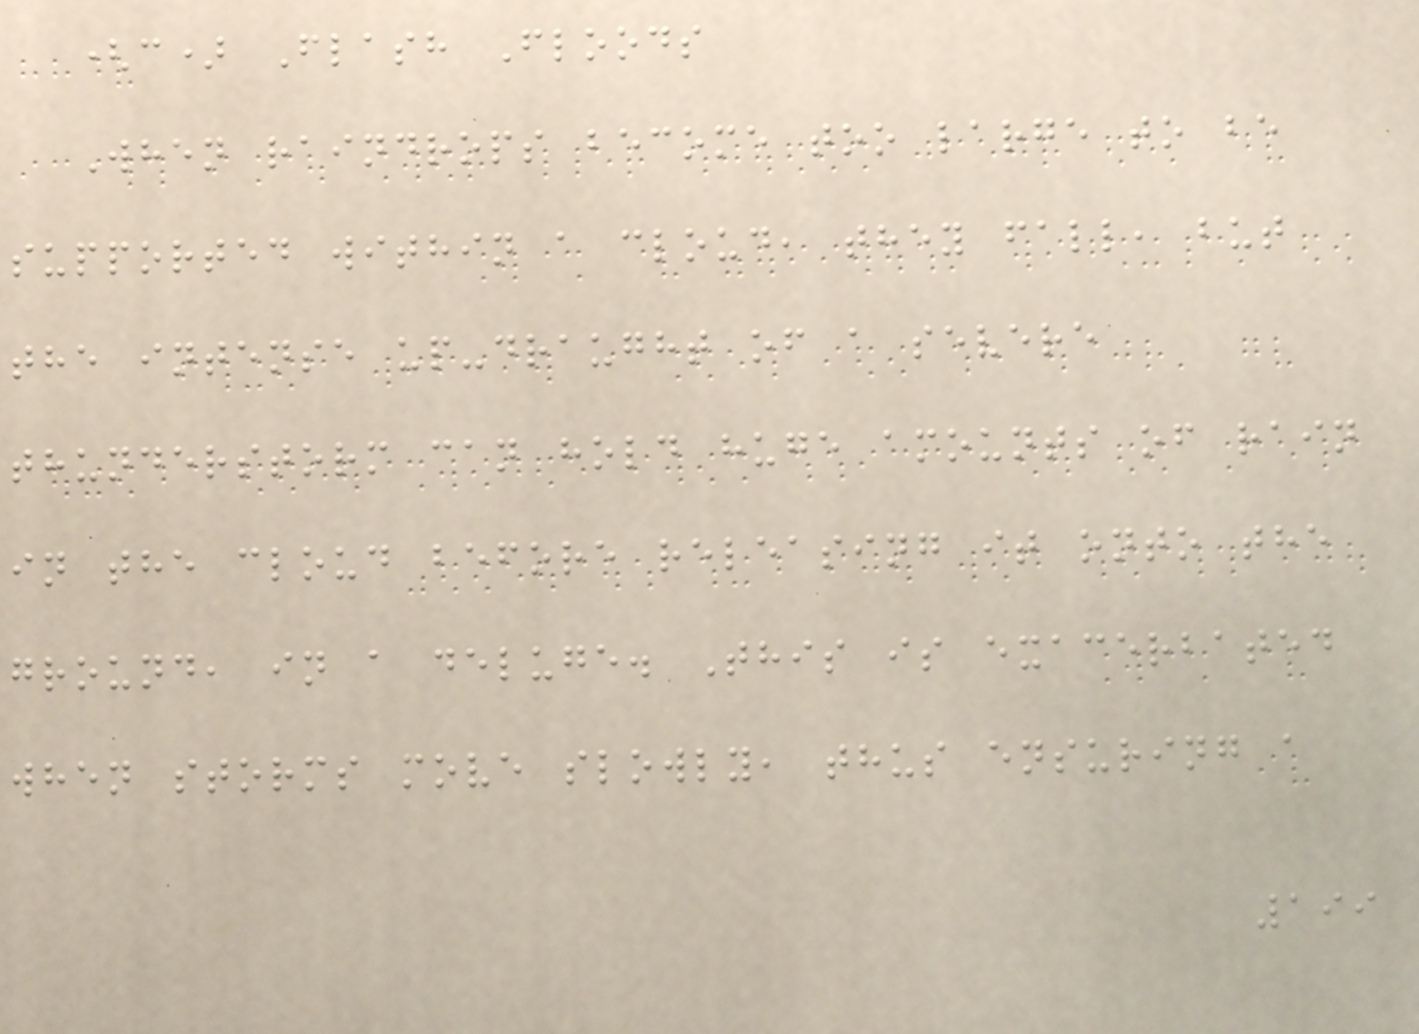(c) Flash Floods
When raindrops become too large to be
supported within a cloud, they fall, but
the intense up-draught of a severe
thunderstorm can hold huge amounts of rain
in the cloud before releasing it onto the
ground, in a deluge. This is exacerbated
when storms move slowly, thus ensuring a
199
